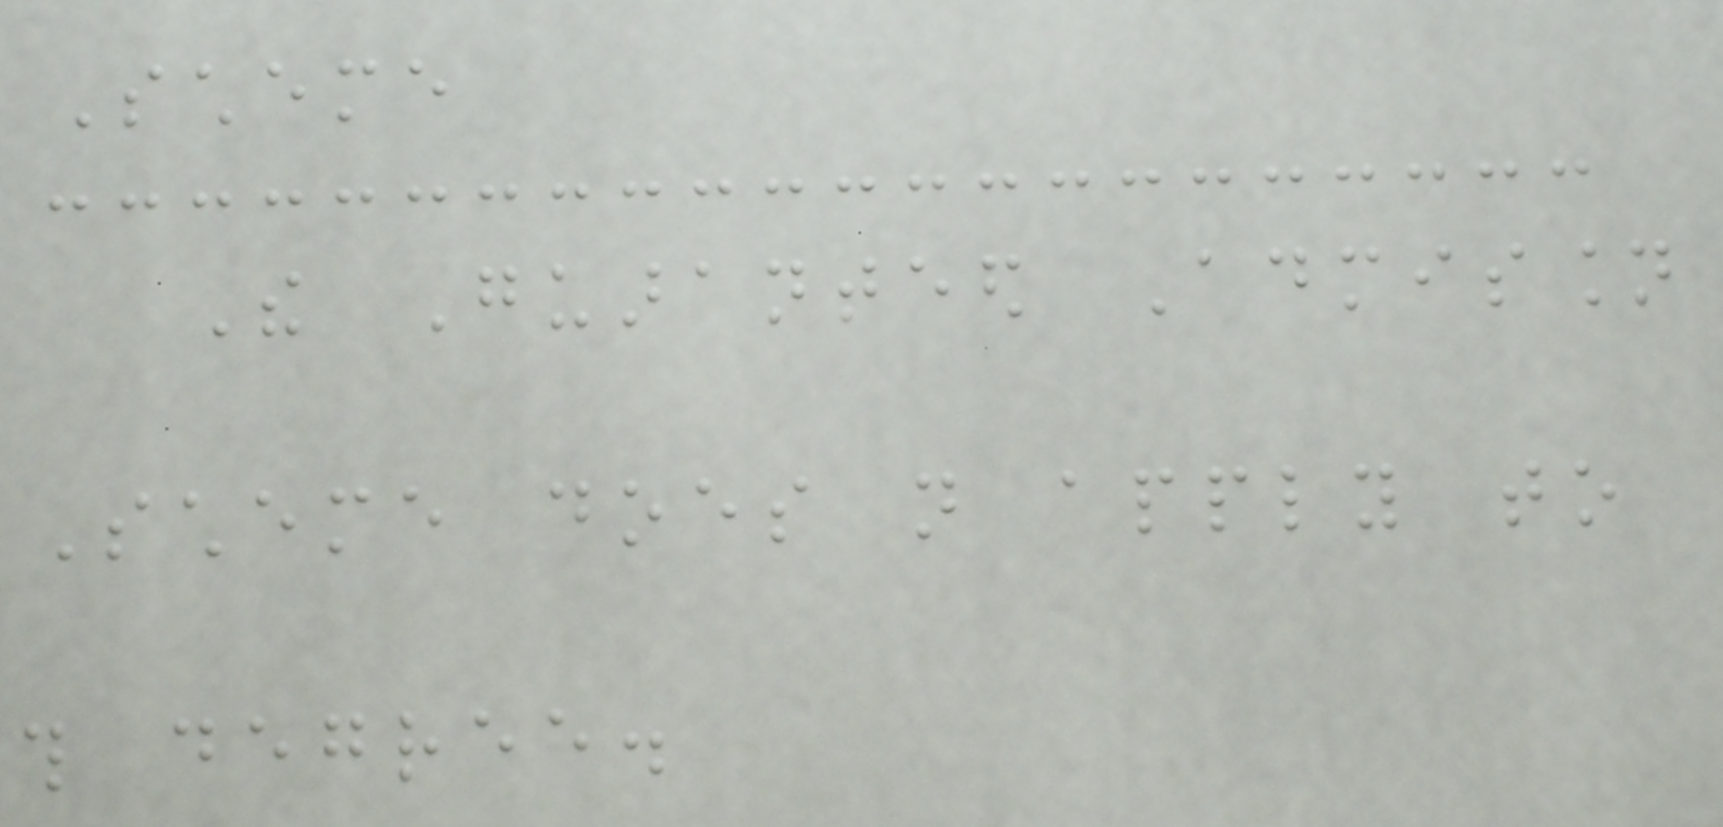Scheme
The Guaranteed Admission
Scheme does not apply to
this degree.
